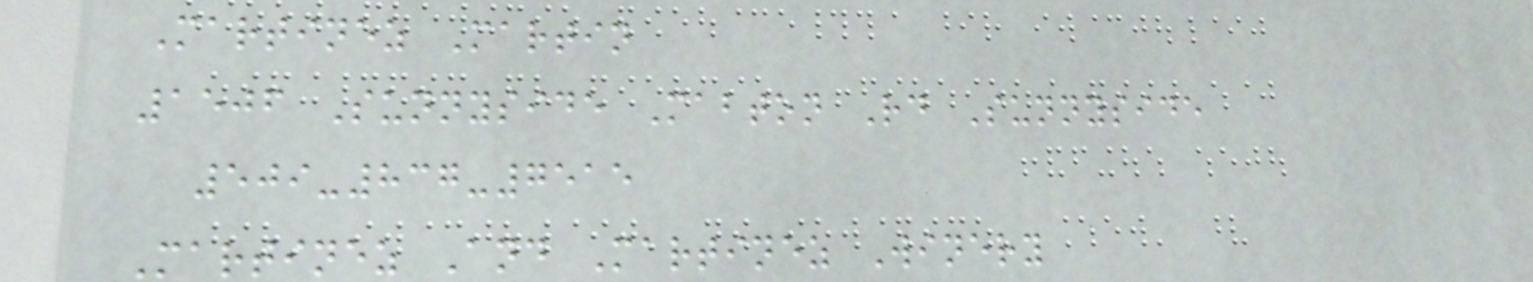Martinez Martin
1506 Sunnyside Mabton Rd Sunnyside
509-837-7515
Martinez And Martinez Winery
